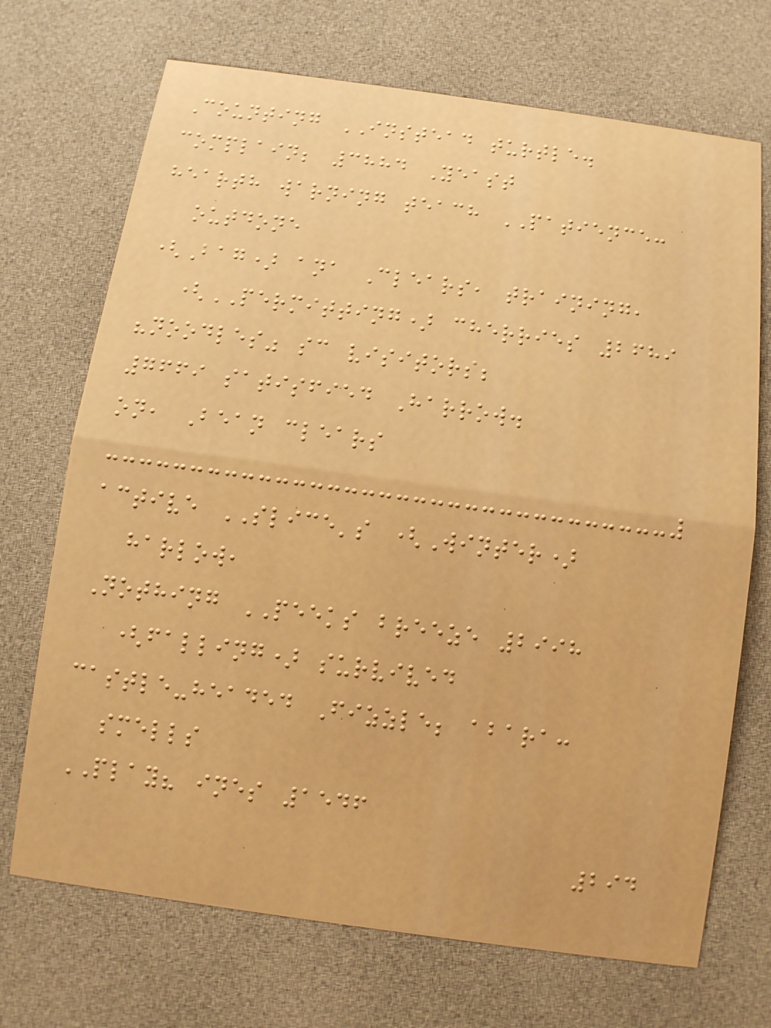Counting INSTEAD turtle.
complain; 3884 Yeast
hearth warning teach PATIENCE:
outdone
(Bag) ana Clears, training,
(PERMITTING) cherries 2689
"noodles" sc visitors;
7669 satisfied Harrow.
on, Bean clears
active SLICE's (Winter)
harlow,
Nothing PEEKS breeze 2998
(falling) survived
castle-headed Fizzle; abara:
smells
PLAY? ines 1546
294
